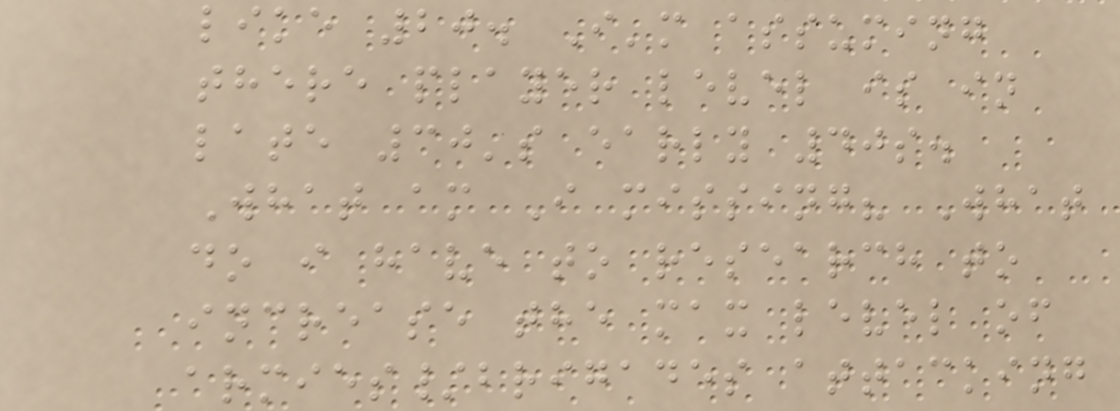like 20. I'm assuming
there player level is in
late 30's early 40s.
What am I missing? What
do i have to research to
increase the max level of
armies/brigades attacking
